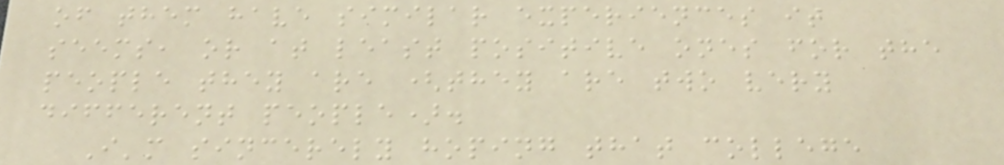of them have similar experiences it
seems, or at least positive ones for the
people they are (they are two very
different people).
I'm sincerely hoping that college
